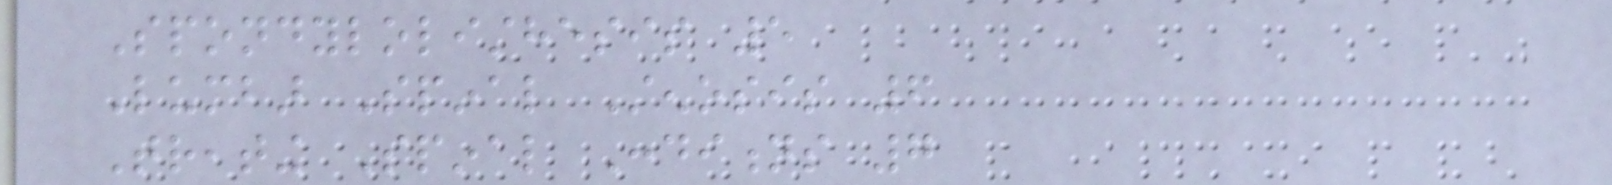Spondylolisthesis 5
Lumbar Spinal Stenosis 6
Treating Spinal Conditions 7
